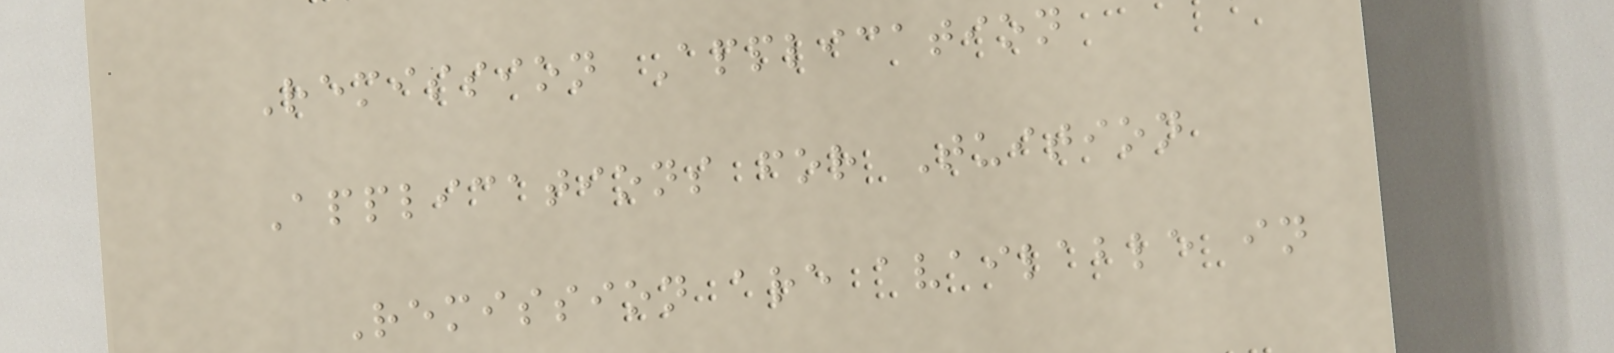Remission Application
Applications for Tuition
Remission are available in
